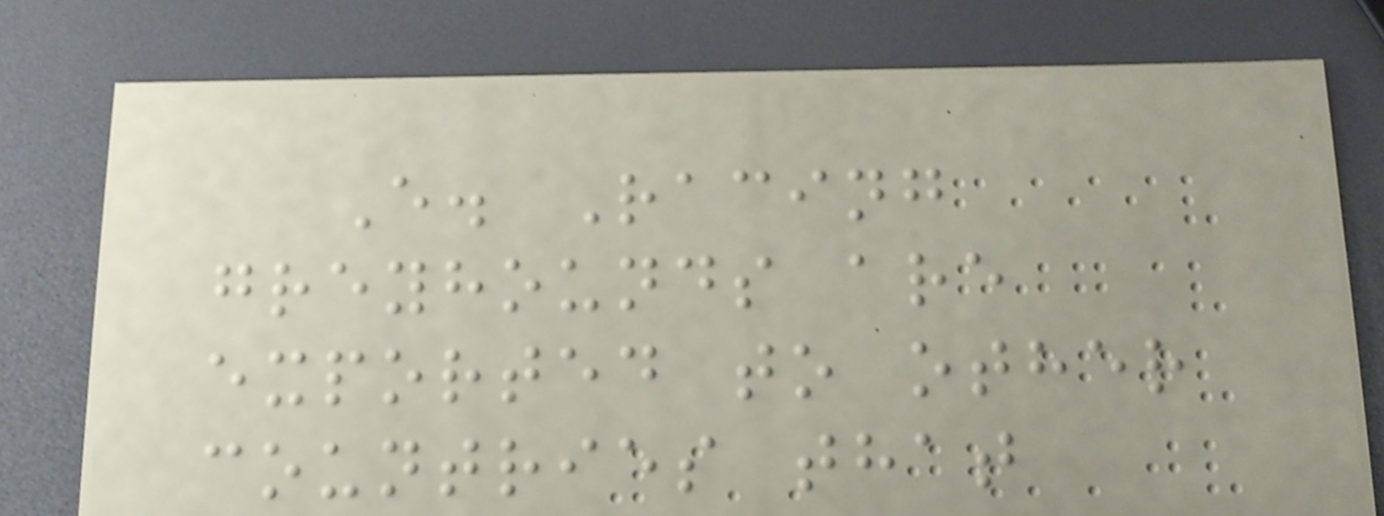E. Racing
greyhounds are
exported to other
countries that
